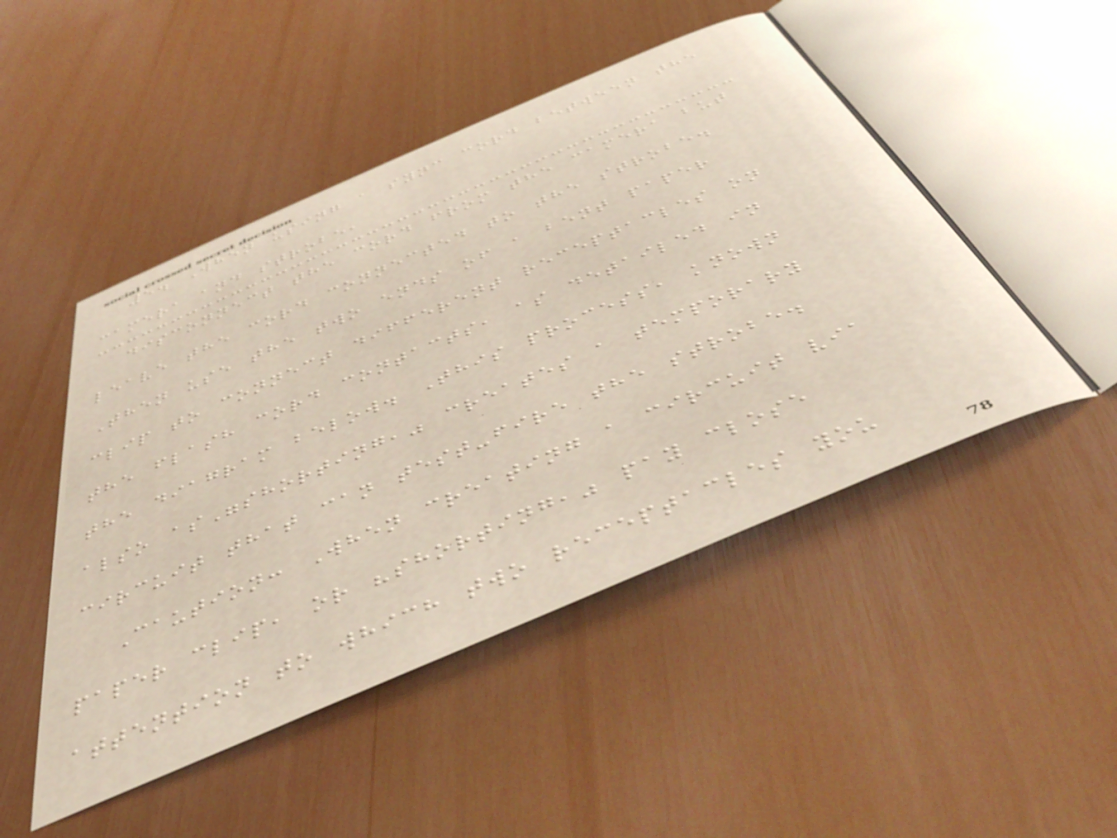5. When using a sync cord between the
camera and strobe,
disconnect the cord from the camera but
leave the cord connected to the strobe.
Then use the two ends of a bent paper
clip to connect different receptacles on
the flash cord contacts, as detailed in
the diagram below. This process, known
also as"shorting," creates a temporary
circuit that can test-fire the strobe.
Caution: When creating a circuit via
paper clip, or "shorting," pay close
attention to which two receptacles you
